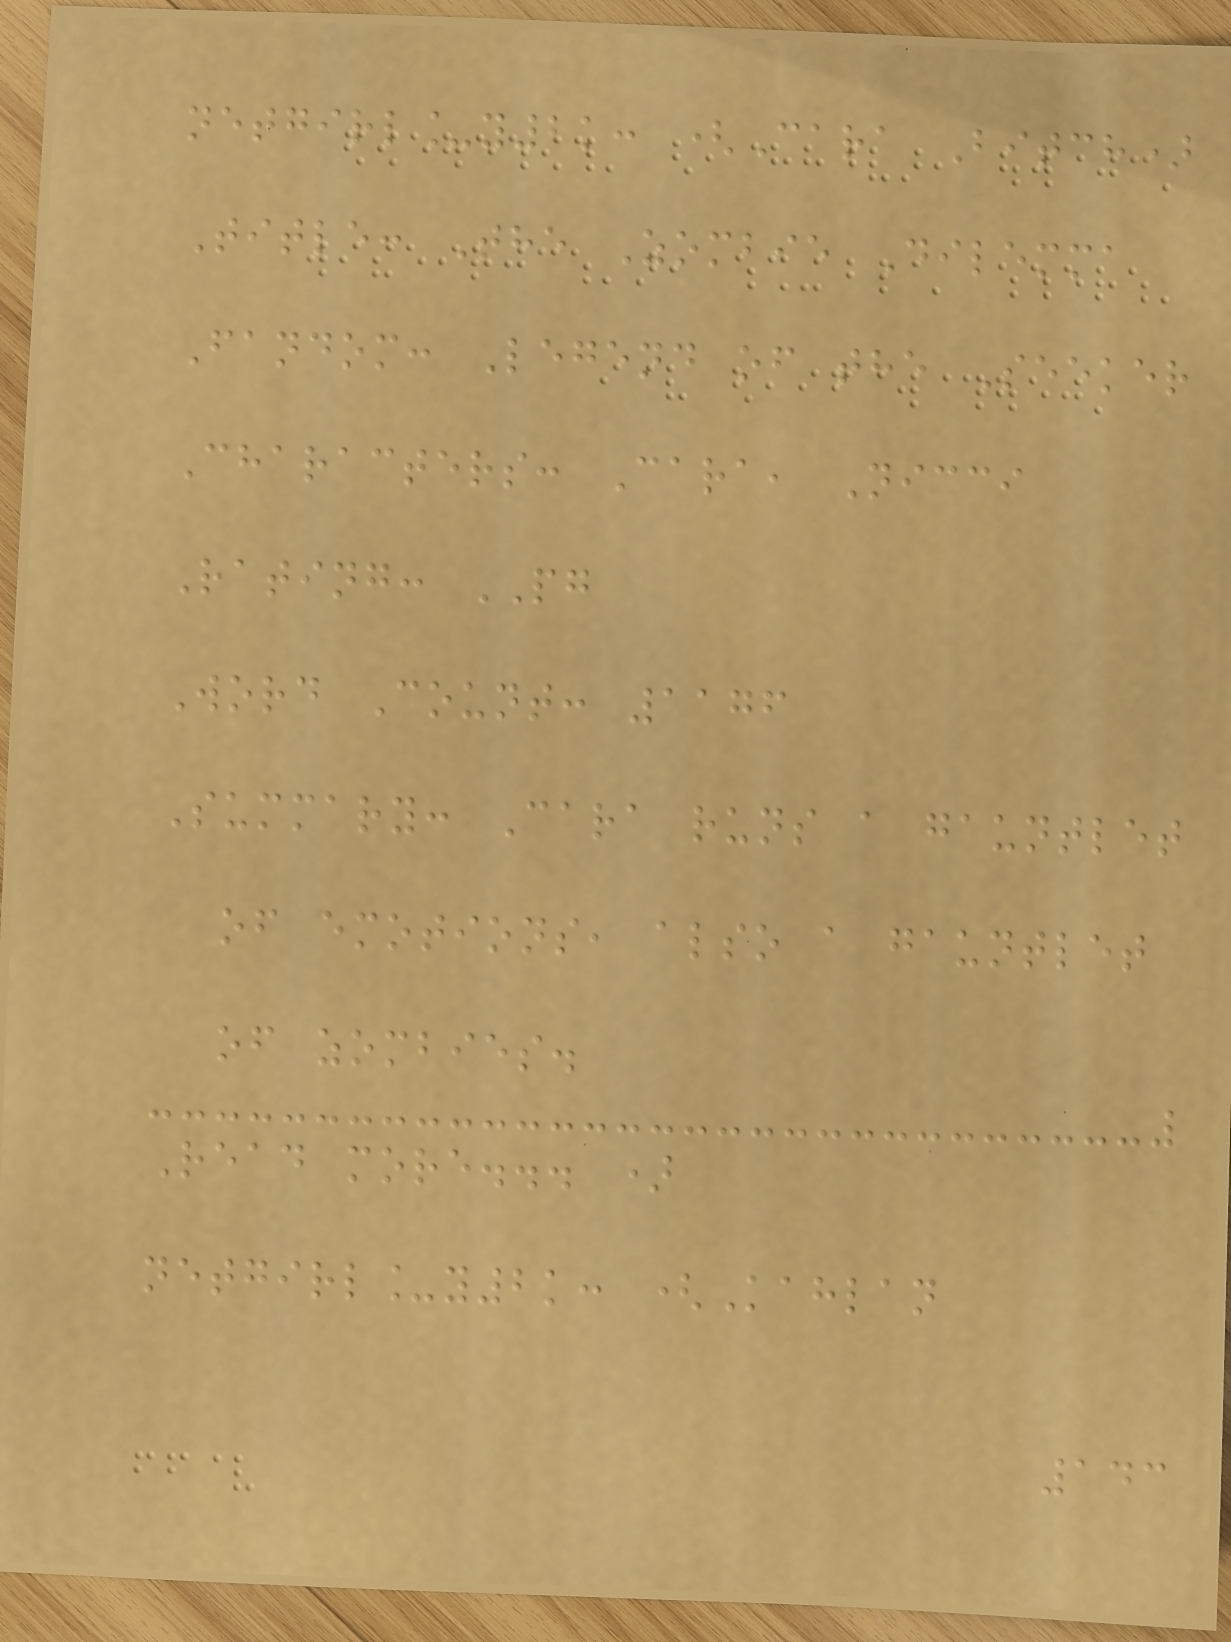netgirl_y2k: (Cara Bitch)
Title: The Zombie Dilemma
Fandom: Legend of the Seeker
Characters: Cara, Nicci
Rating: PG
Word Count: 1176
Summary: Cara runs a gauntlet
of emotions, also a gauntlet
of zombies.
Read more... )
netgirl_y2k: (Kahlan
143
